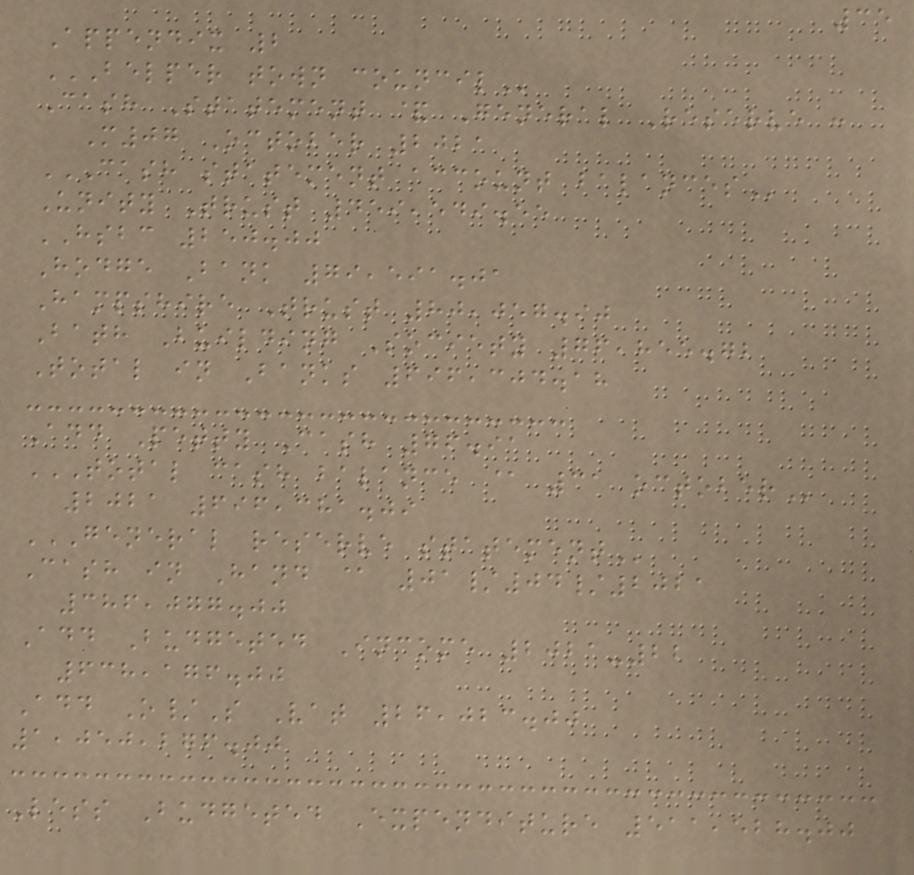35
Appendix 2
BELPER TOWN COUNCIL
Cash Statement & General Reserve :
M07 October 2021
CASH STATEMENT ACCOUNT BALANCES
Unity Trust 459,549.55
HSBC 250.00
Hodge Bank 79,591.01
Hampshire Trust 80,057.90
Bath Building Society 76,855.72
Total in Banks 696,304.18
Add Petty Cash 76.91
TOTAL CASH BALANCE @ 31 OCTOBER
2021 696,381.09
GENERAL RESERVE STATEMENT
Cash in Hand @ 01/04/2021
386,077.00
Add Budgeted Income 2021-22
638,176.00
Add O/S Vat 26,023.00
1,050,276.00
Less Budgeted Expenditure 511,528.00
